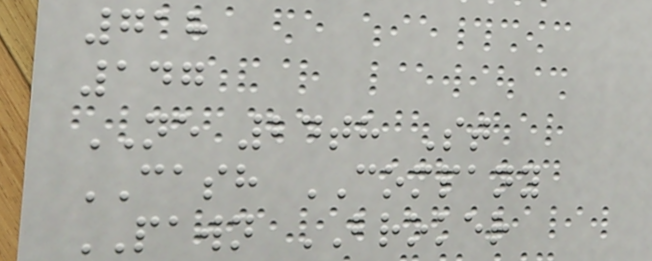718
147
NE 24th St
CASH COMPANY
PAWN BROKER
